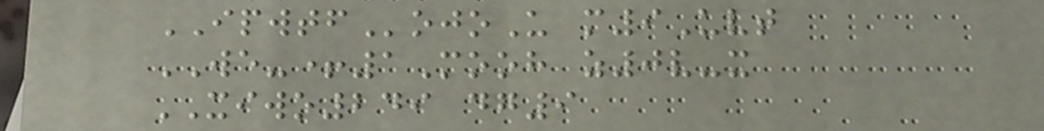IPWTFojoU m9Uvt
WE-+1Mooh z0v-x
XIWO249 dg9
